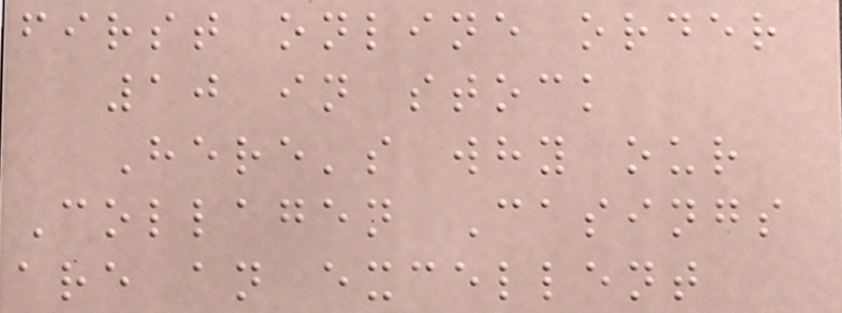first online order
10 in stock
Here's why our
Collagen Casings
are an excellent
